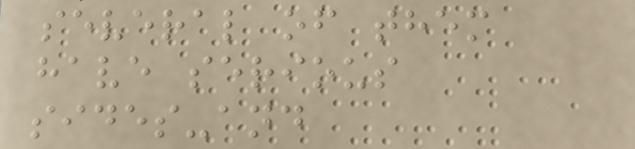several of them
have serious
sides-and
